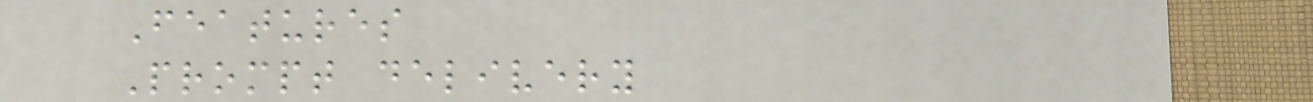Features
Prompt delivery
